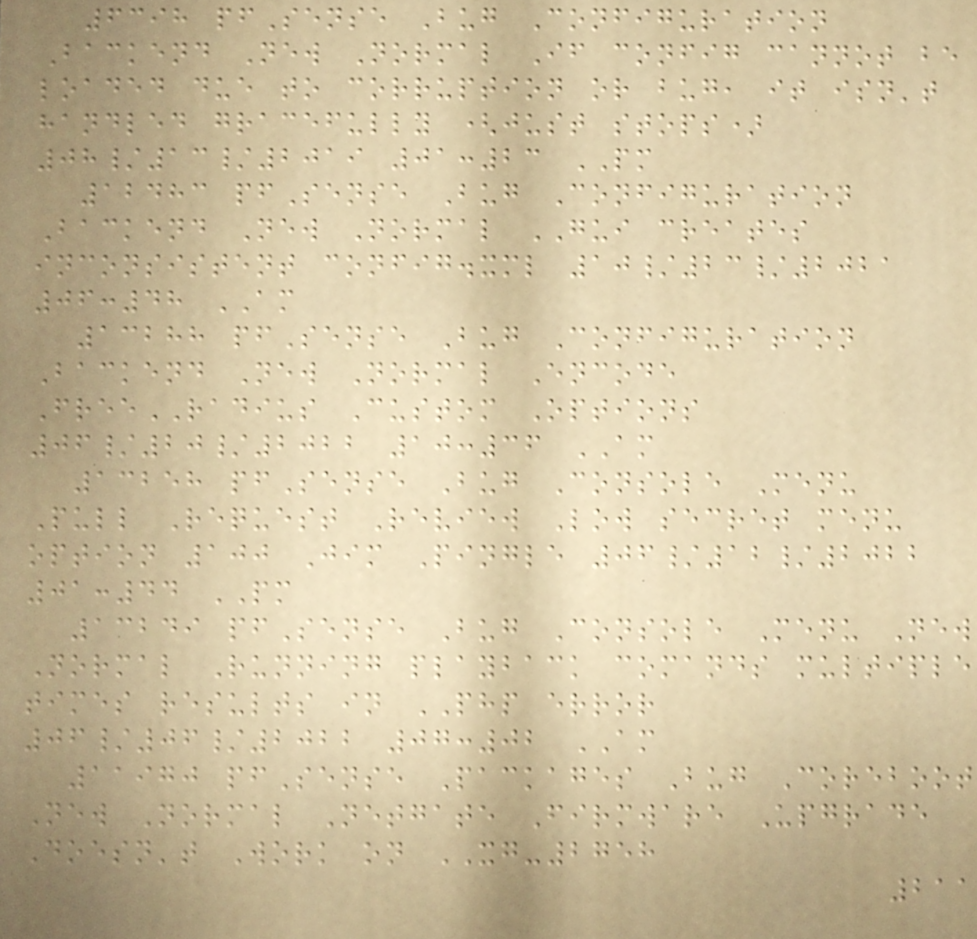6398 pfSense Bug Configuration
Backend New Normal If config cannot be
loaded due to corruption or bug, it isn't
handled gracefully (just stops)
08/13/2019 01:23 PM
12483 pfSense Bug Configuration
Backend New Normal GUI creates
inconsistent config.xml 10/23/2021
06:48 AM
13288 pfSense Bug Configuration
Backend New Normal Encode
FreeRADIUS Custom Options
06/20/2022 10:36 AM
13258 pfSense Bug Console Menu
Pull Request Review Low secret menu
option 100 Jim Pingle 06/12/2022
01:44 PM
13249 pfSense Bug Console Menu New
Normal Running playback comands multiple
times results in PHP error
06/06/2022 07:02 AM
11970 pfSense Packages Bug Coreboot
New Normal Netgate Firmware Upgrade
Doesn't Work on XG-2758
211
